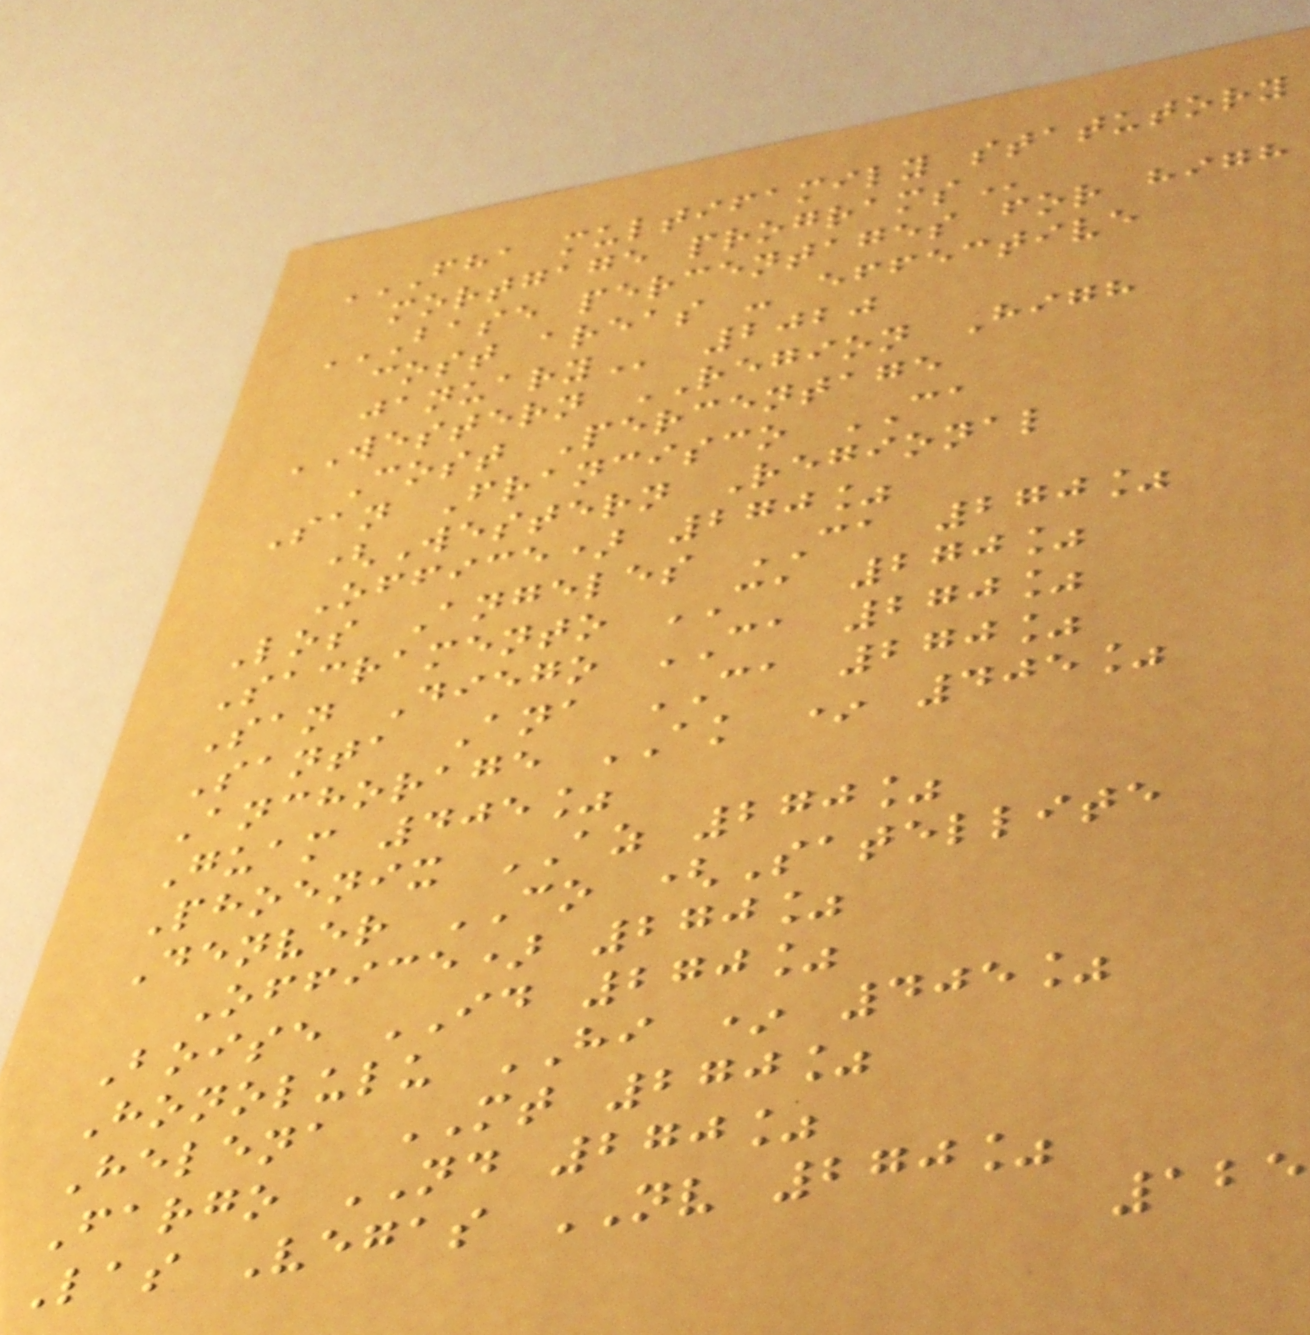FHA MULTIFAMILY STATUTORY
MORTGAGE PROGRAMS
BASE PERCENTAGES FOR HIGH
COST AREAS - EFFECTIVE
JANUARY 2020
WESTERN REGION High
Cost Percentage
San Francisco CA
(Western Regional
Office) 270%
Los Angeles CA 270%
Sacramento CA 270%
San Diego CA 270%
Santa Ana CA 270%
Anchorage AK * 405%
Guam 405%
Phoenix AZ 270%
Denver CO (Satellite
Office) 270%
Boise ID 270%
Honolulu HI * 405%
Helena MT 270%
Fargo ND 270%
Las Vegas NV 270%
125
